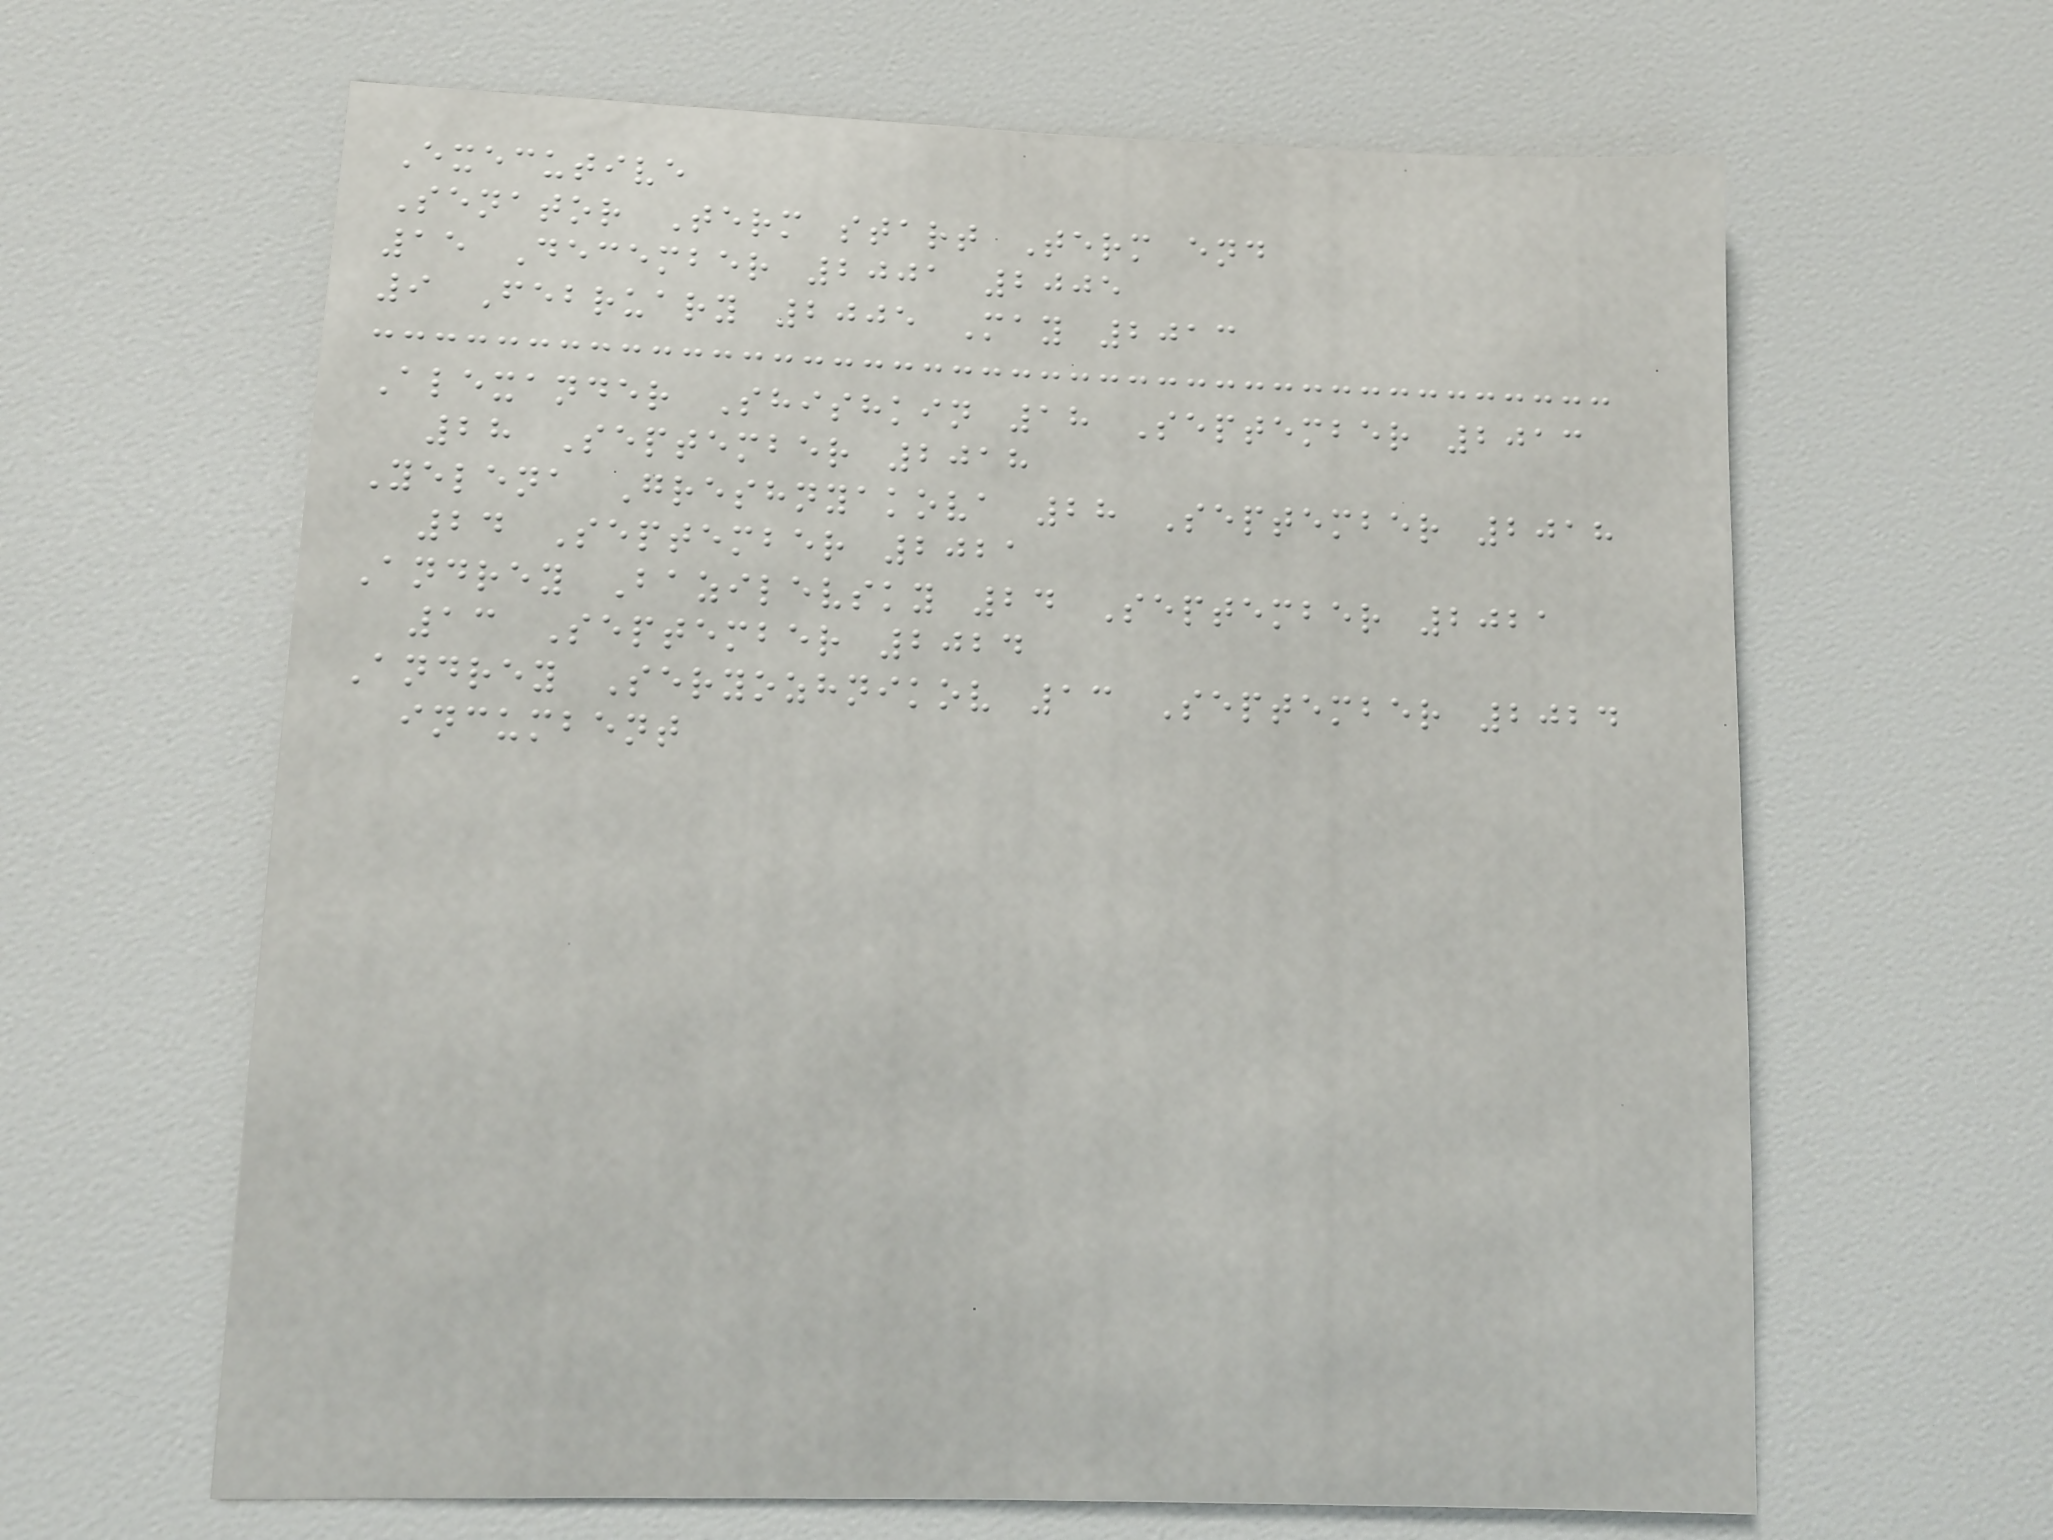Executive
Senator Term start Term end
15 December 2001 2005
9 February 2005 May 2013
Alexander Shishkin 18 September 2013
28 September 2018
Yelena Greshnyakova 28 September 2018
24 September 2021
Andrey Bazilevsky 24 September 2021
13 September 2024
Andrey Seryozhnikov 13 September 2024
incumbent
